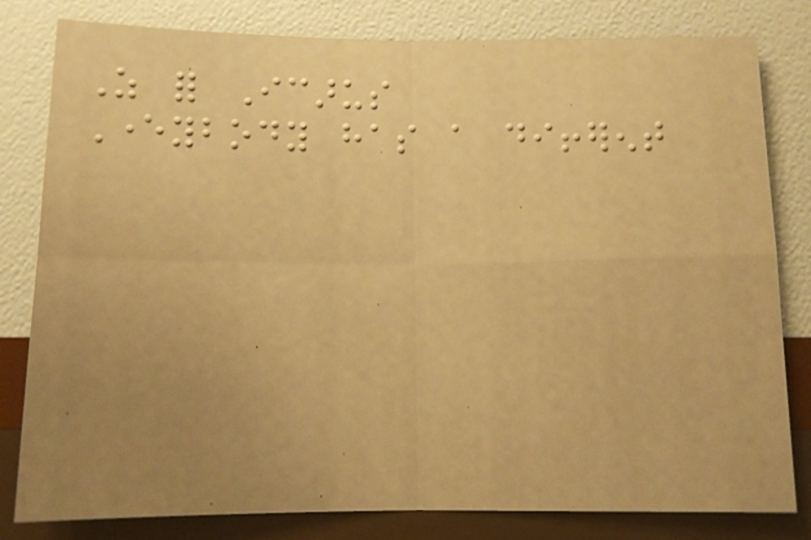As for Icarus
Everybody has a different
